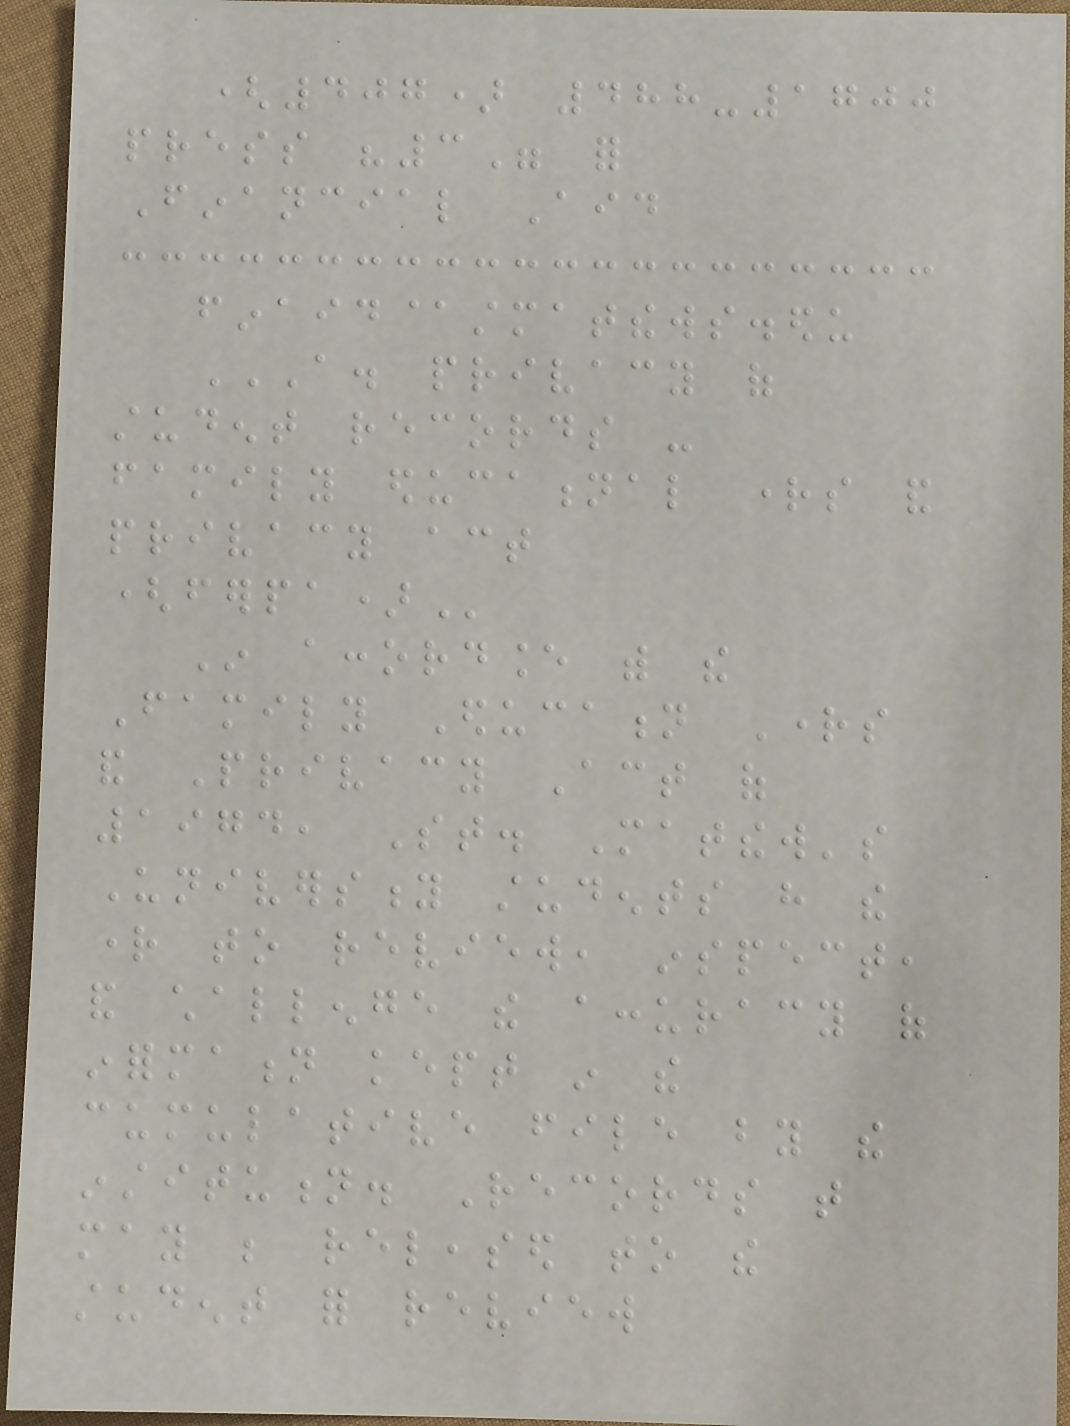(407) 488-1700
press "3" for
Financial Aid
finaid@stmatthews.edu
A. PRIVACY OF
STUDENT RECORDS -
FAMILY EDUCATIONAL RIGHTS AND
PRIVACY ACT
(FERPA)
In accordance with the
Family Education Rights
and Privacy Act of
1974, St. Matthew's
University students have the
right to review, inspect,
and challenge the accuracy of
information kept in the
cumulative file by the
institution. Records that
may be released to the
student for review
